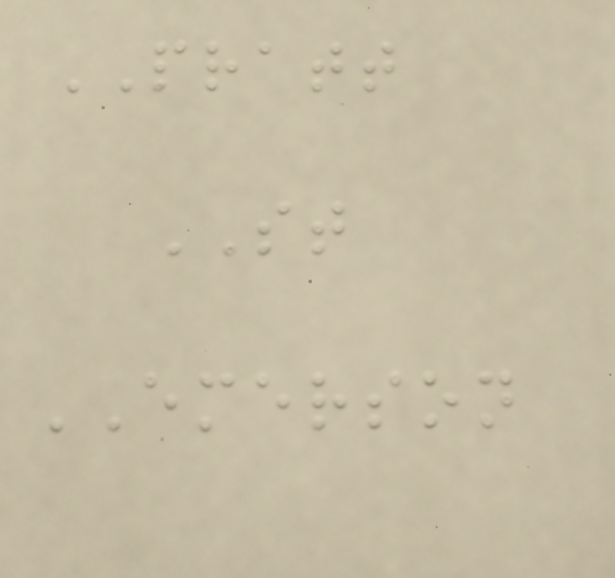PRATT
ST
EMERSON
